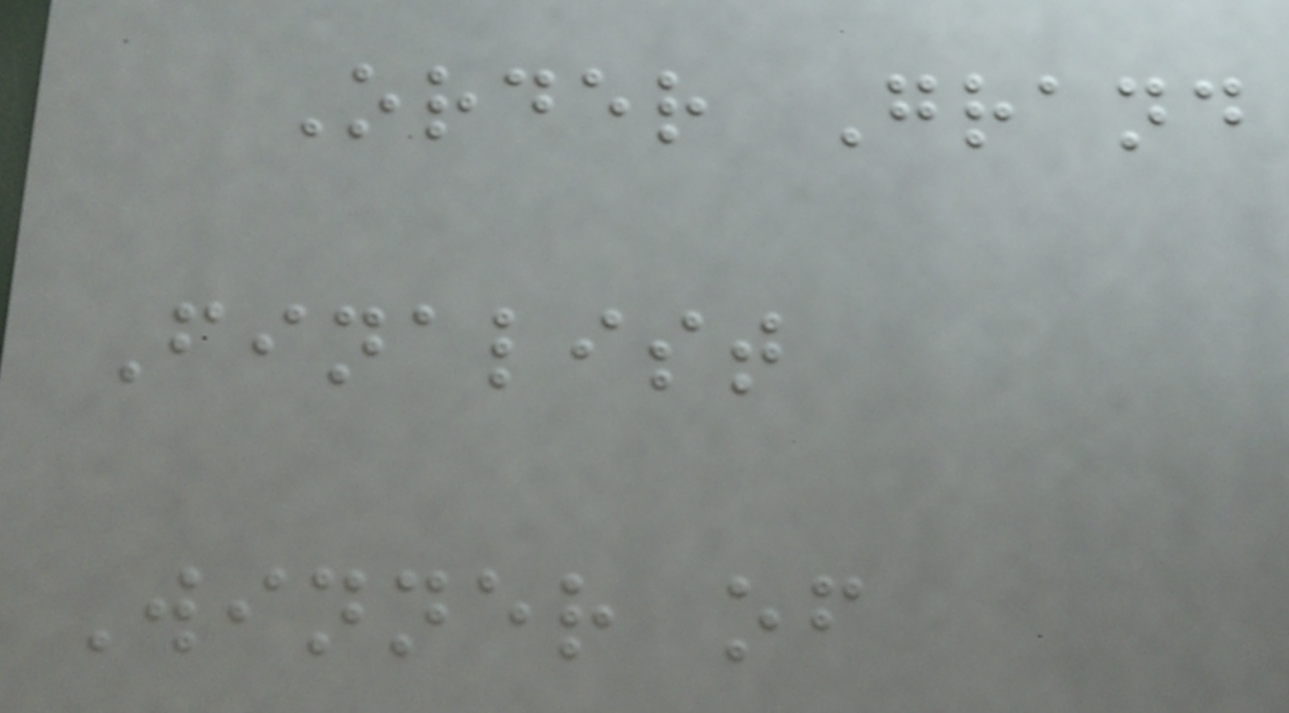Order Grand
Finalist
Winner of
